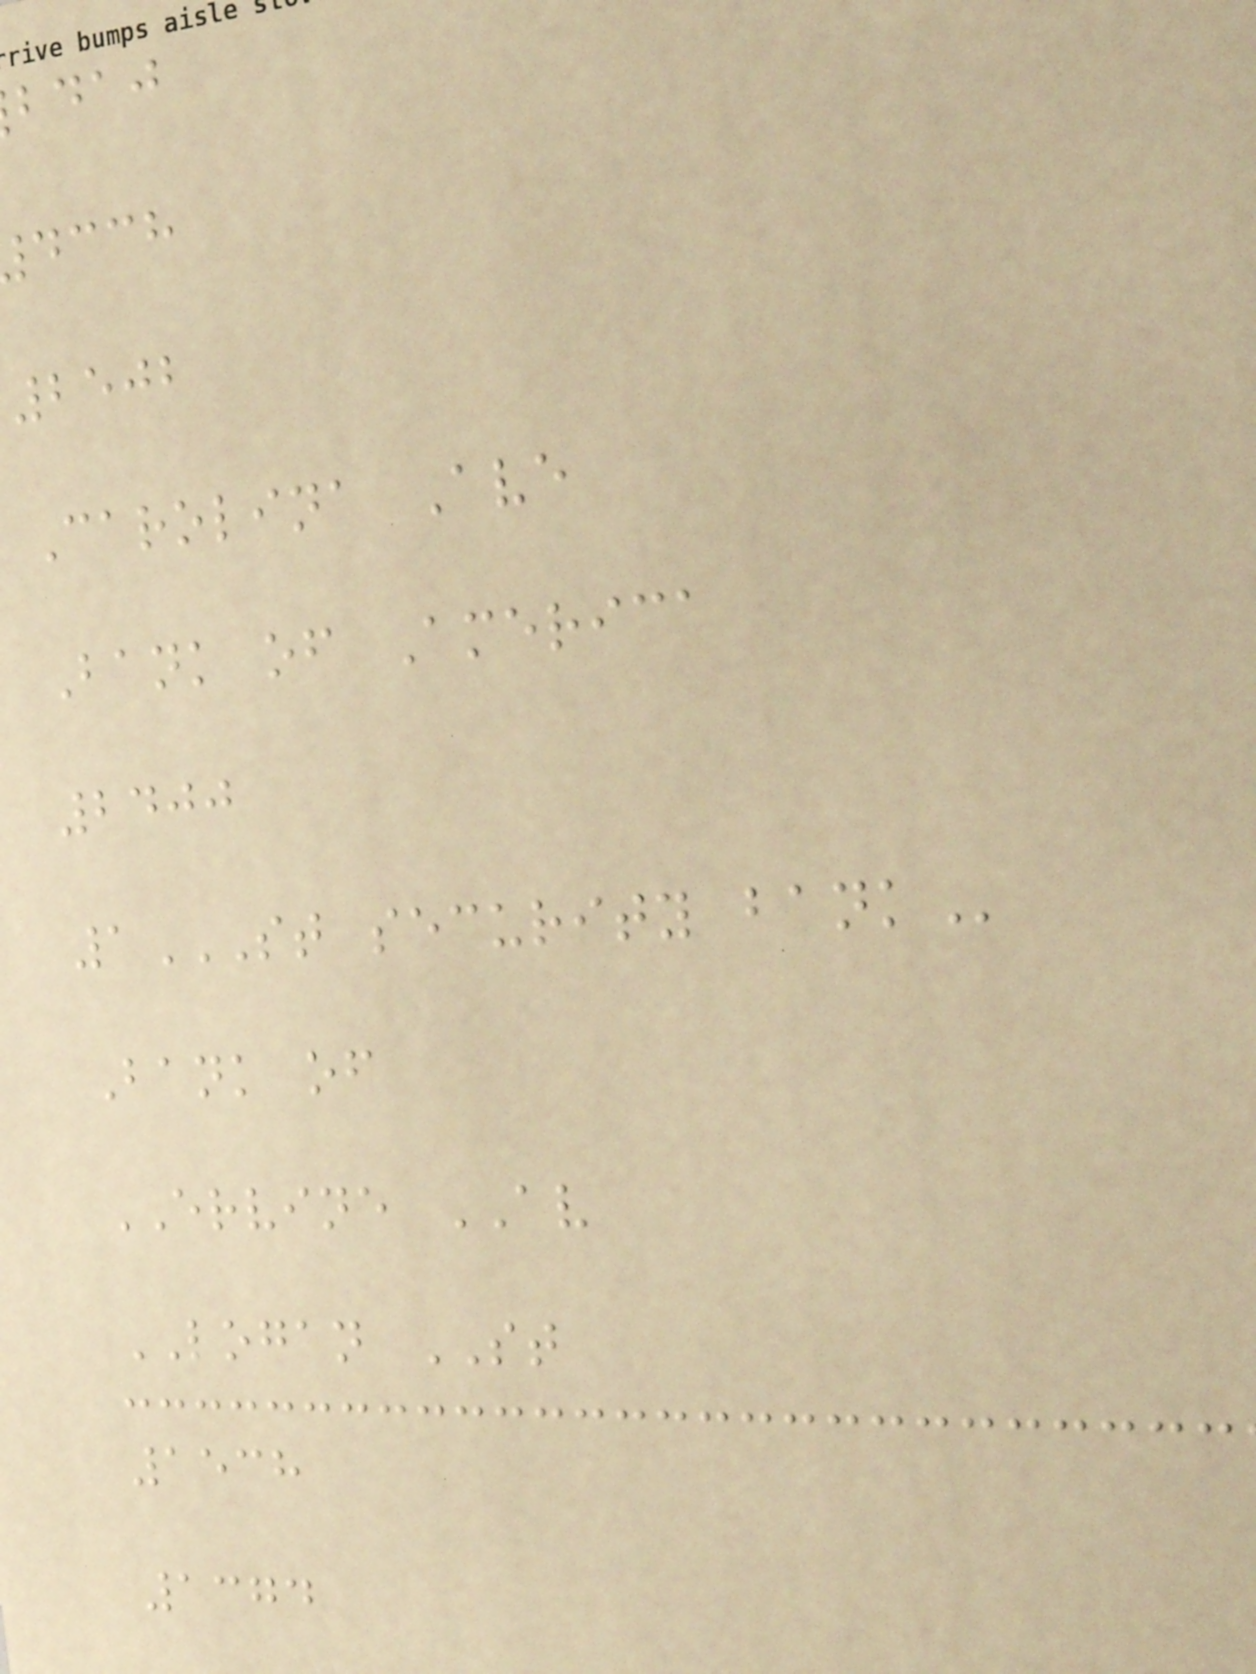bdaj
dcch
2502
Carolina Ave
Bank of America
2400
1ST SECURITY BANK
Bank of
ERVINE AV
LOGAN ST
1538
1374
